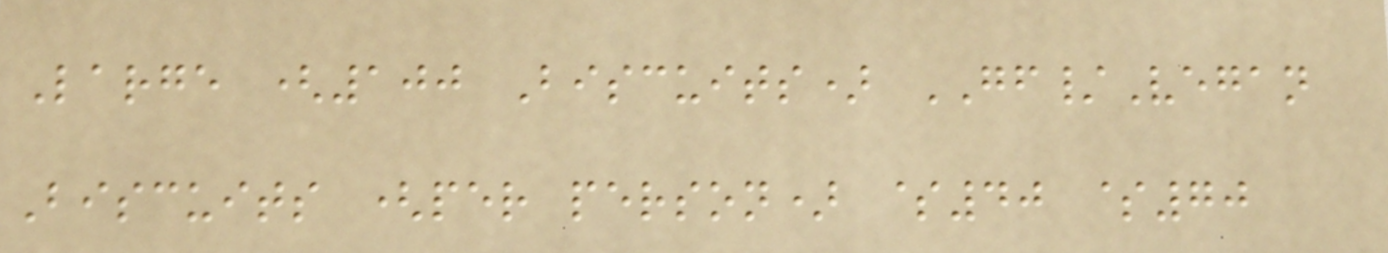Large (100 Biscuits) GF/Vegan
Biscuits (per person) $40 $70
